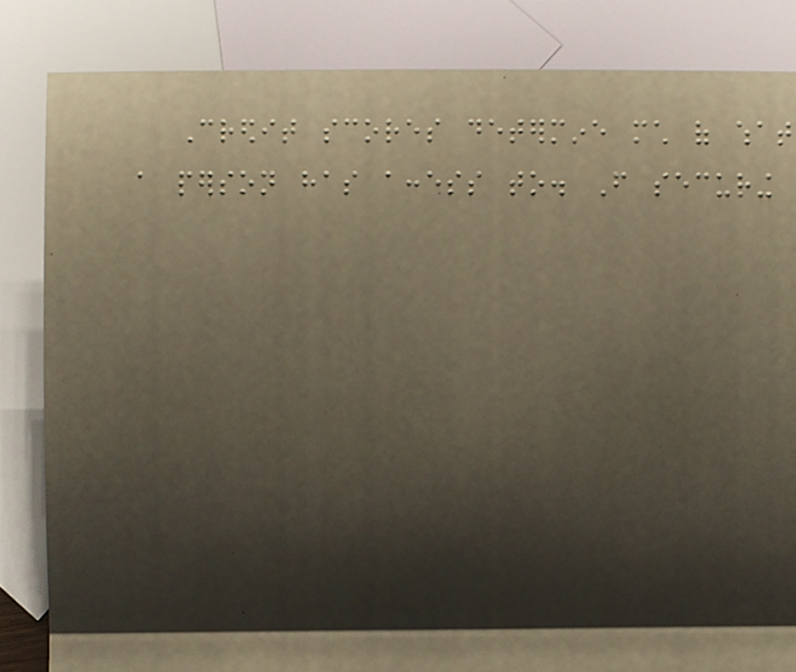Credit scores determine much of what
a person has access to. From securing
